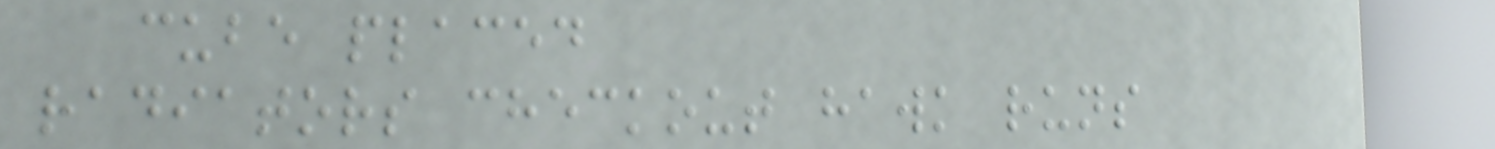cube placed
radiators checkout hawk runs
